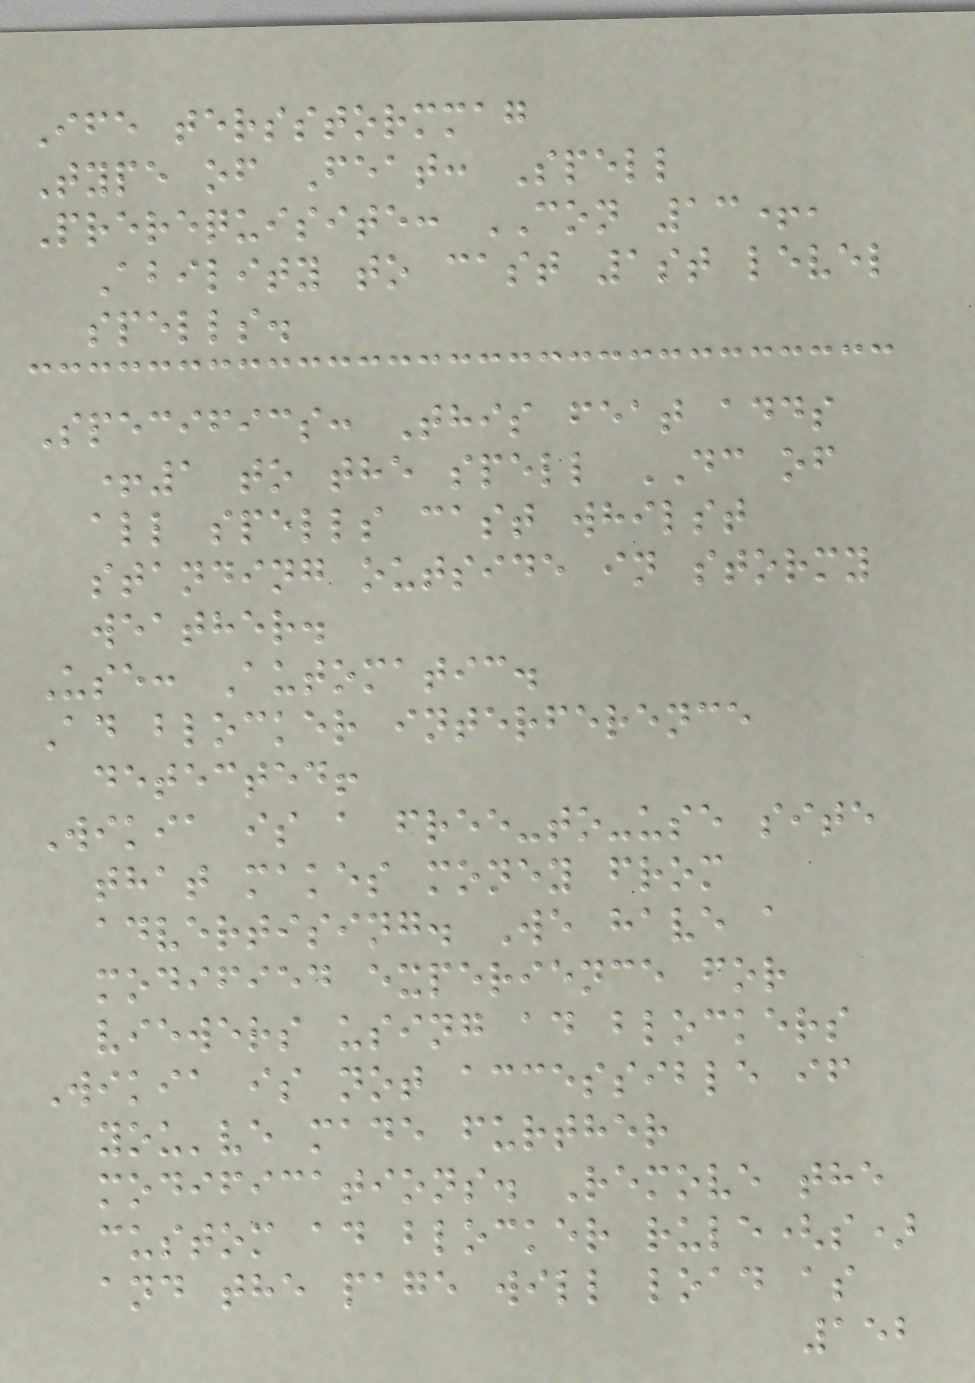Ife tersstormmag
Type of Feat: Spell
Prerequisite: CON 13+,
Ability to cast 1st level
spells.
Specifics: This feat adds
+1 to the spell DC of
all spells cast whilst
standing outside in stormy
weather.
Use: Automatic.
Ad blocker interference
detected!
Wikia is a free-to-use site
that makes money from
advertising. We have a
modified experience for
viewers using ad blockers
Wikia is not accessible if
you've made further
modifications. Remove the
custom ad blocker rule(s)
and the page will load as
152
